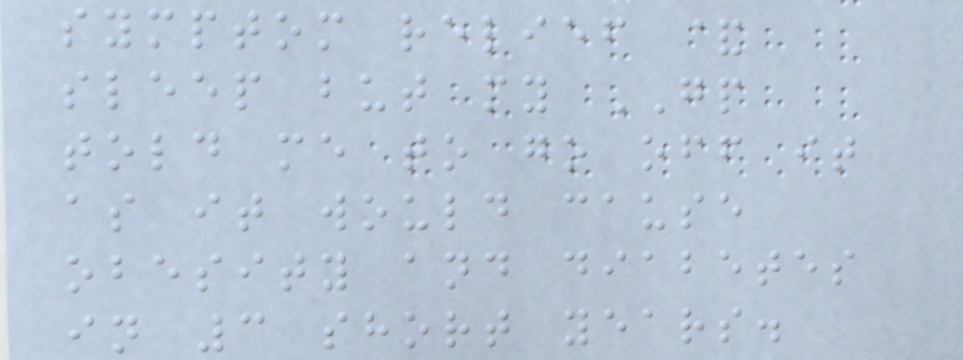symptom relief &
sleep but my GP
told me to go off it
as it would cause
obesity and diabetes
in 3 short years.
